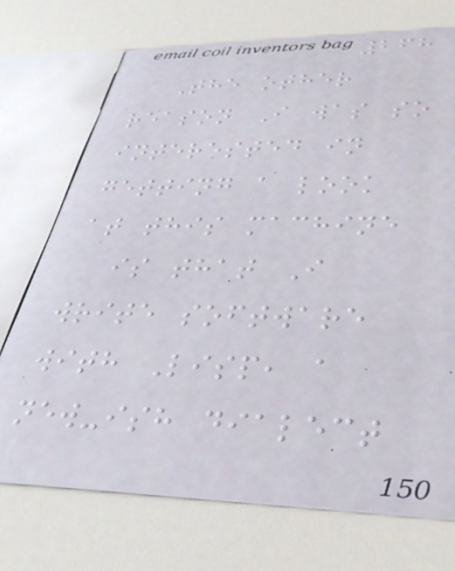268
The other
reason I was so
interested in
getting a look
at this machine
is that I
write software
with Lisp, a
new-ish dialect
